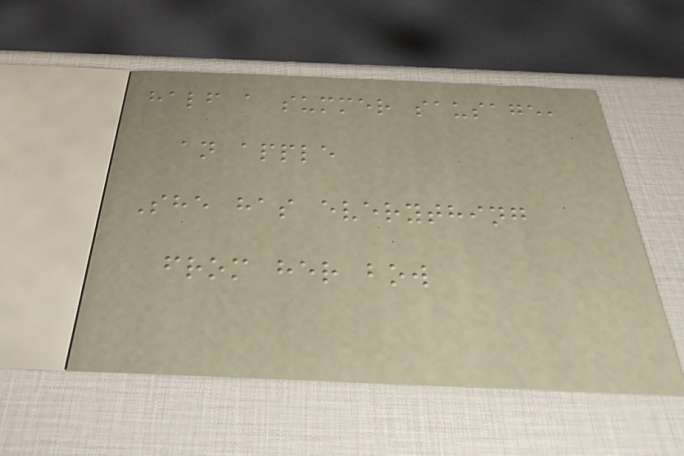half a summer sausage,
an apple
She has everything
from her bow
